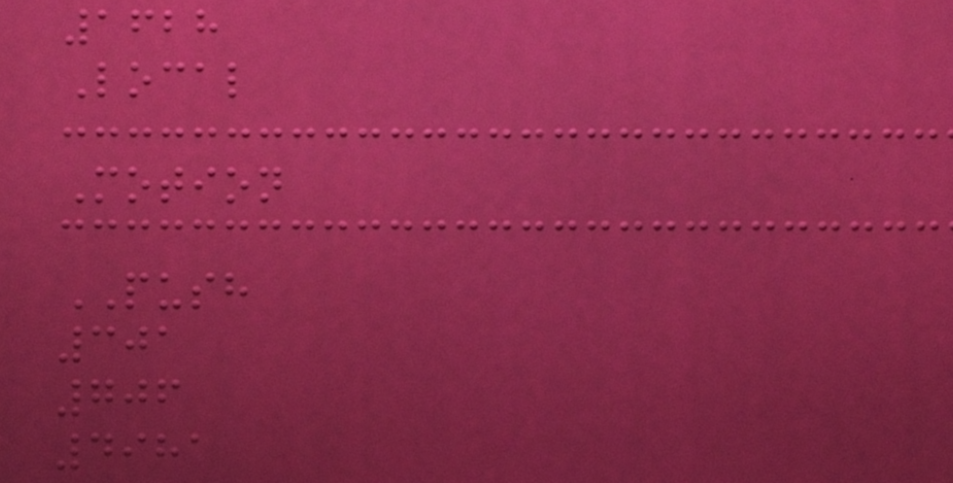1628
Local
Motion
PUSH
301
706
4981
